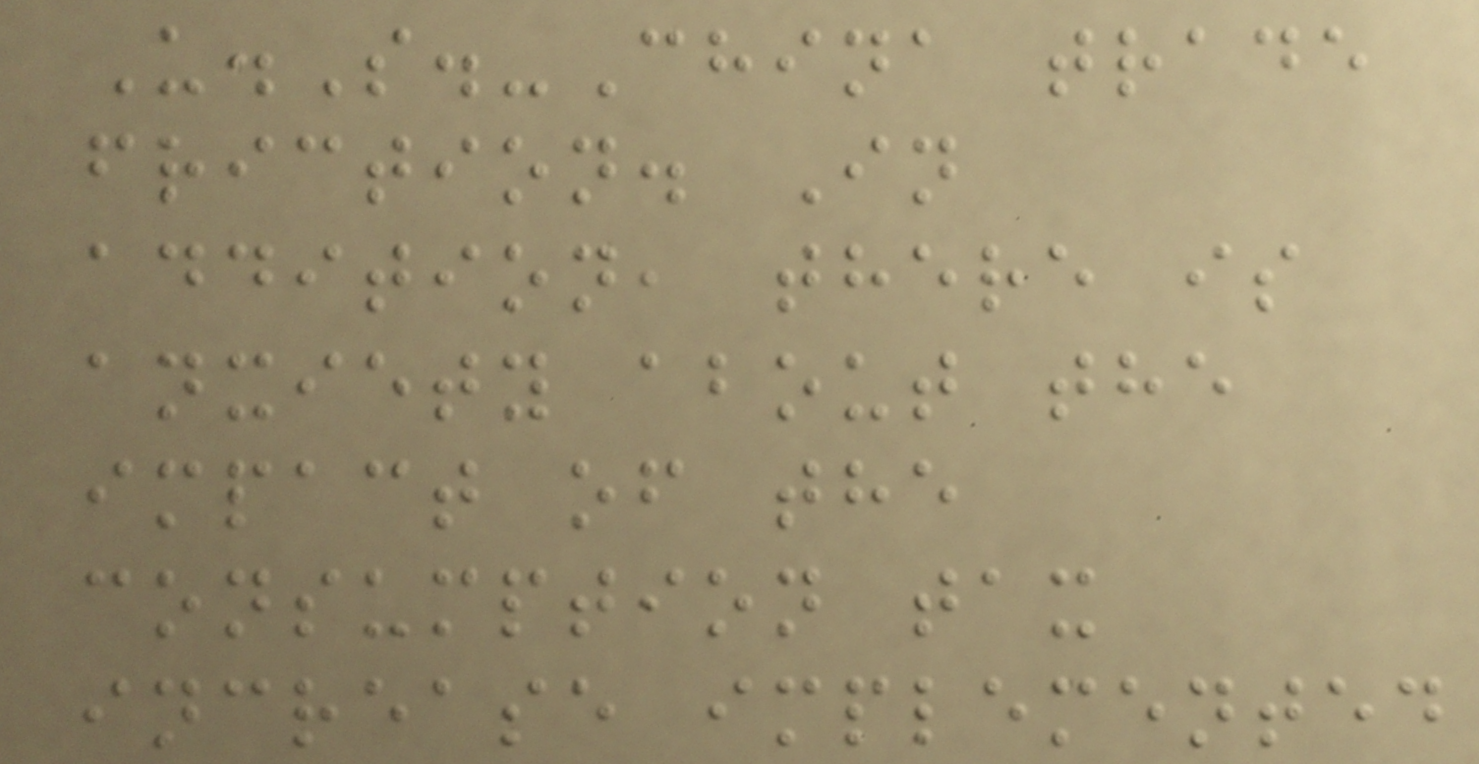U.S.-China trade
friction. In
addition, there is
anxiety about the
impact of the
consumption tax
increase implemented
